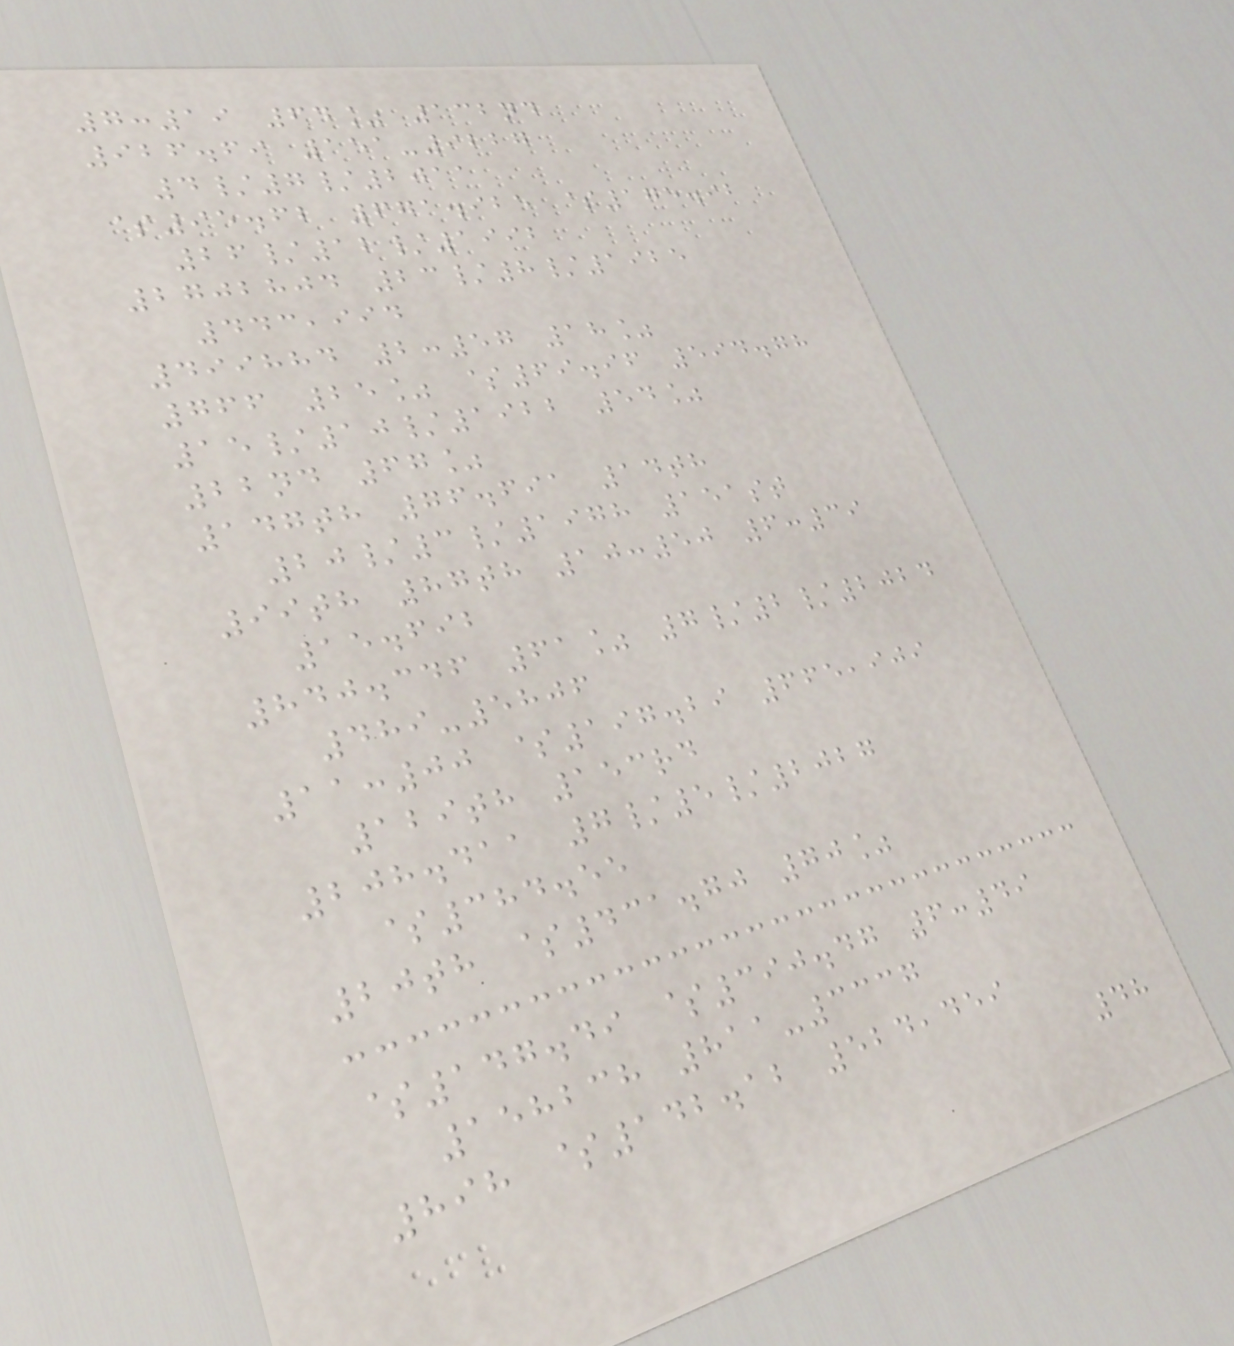7:19 64% 132nd
926.69 151-9227
4/7/2011
$95.62 671.925 $175.92
26/12/1992
2702804 23/8/1925
443,994
499884 2:57 18%
766 25% $69.96 594.78
15/10/1922 54%
22nd 67%
147th 76.691 14th
20/3/1978 151st
99th 87th 10:50 6:39
15.692
840.346 61% 7/2/2024
489-5806
11:00 $197.29 665,909
129th 153rd
208.411 7/5/2027
$384.55
20th $431.70 70%
$147.49 $390.47 6:49
158238 811-3337
898 $142.12 524,459
48
